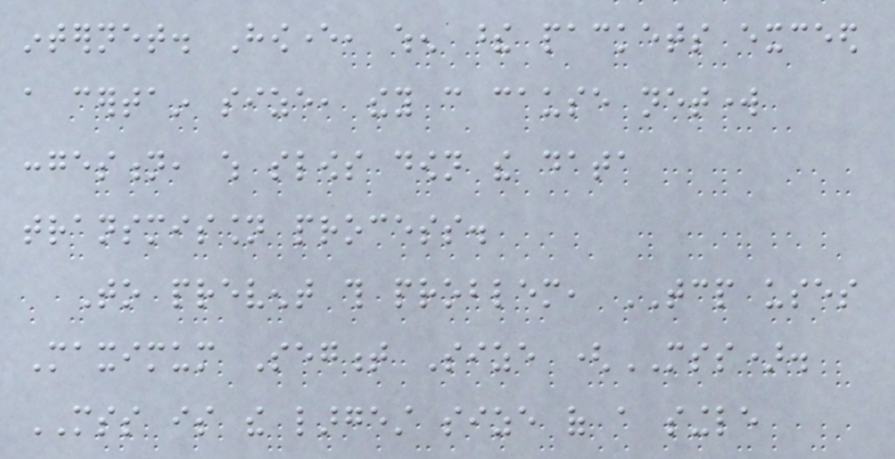internet. However, when these packets exceed
a certain size, they can cause network
congestion, which slows down the data
transmission process.
To prevent this problem, TCP uses
Maximum Segment Size (MSS).
MSS is the largest size of a single
